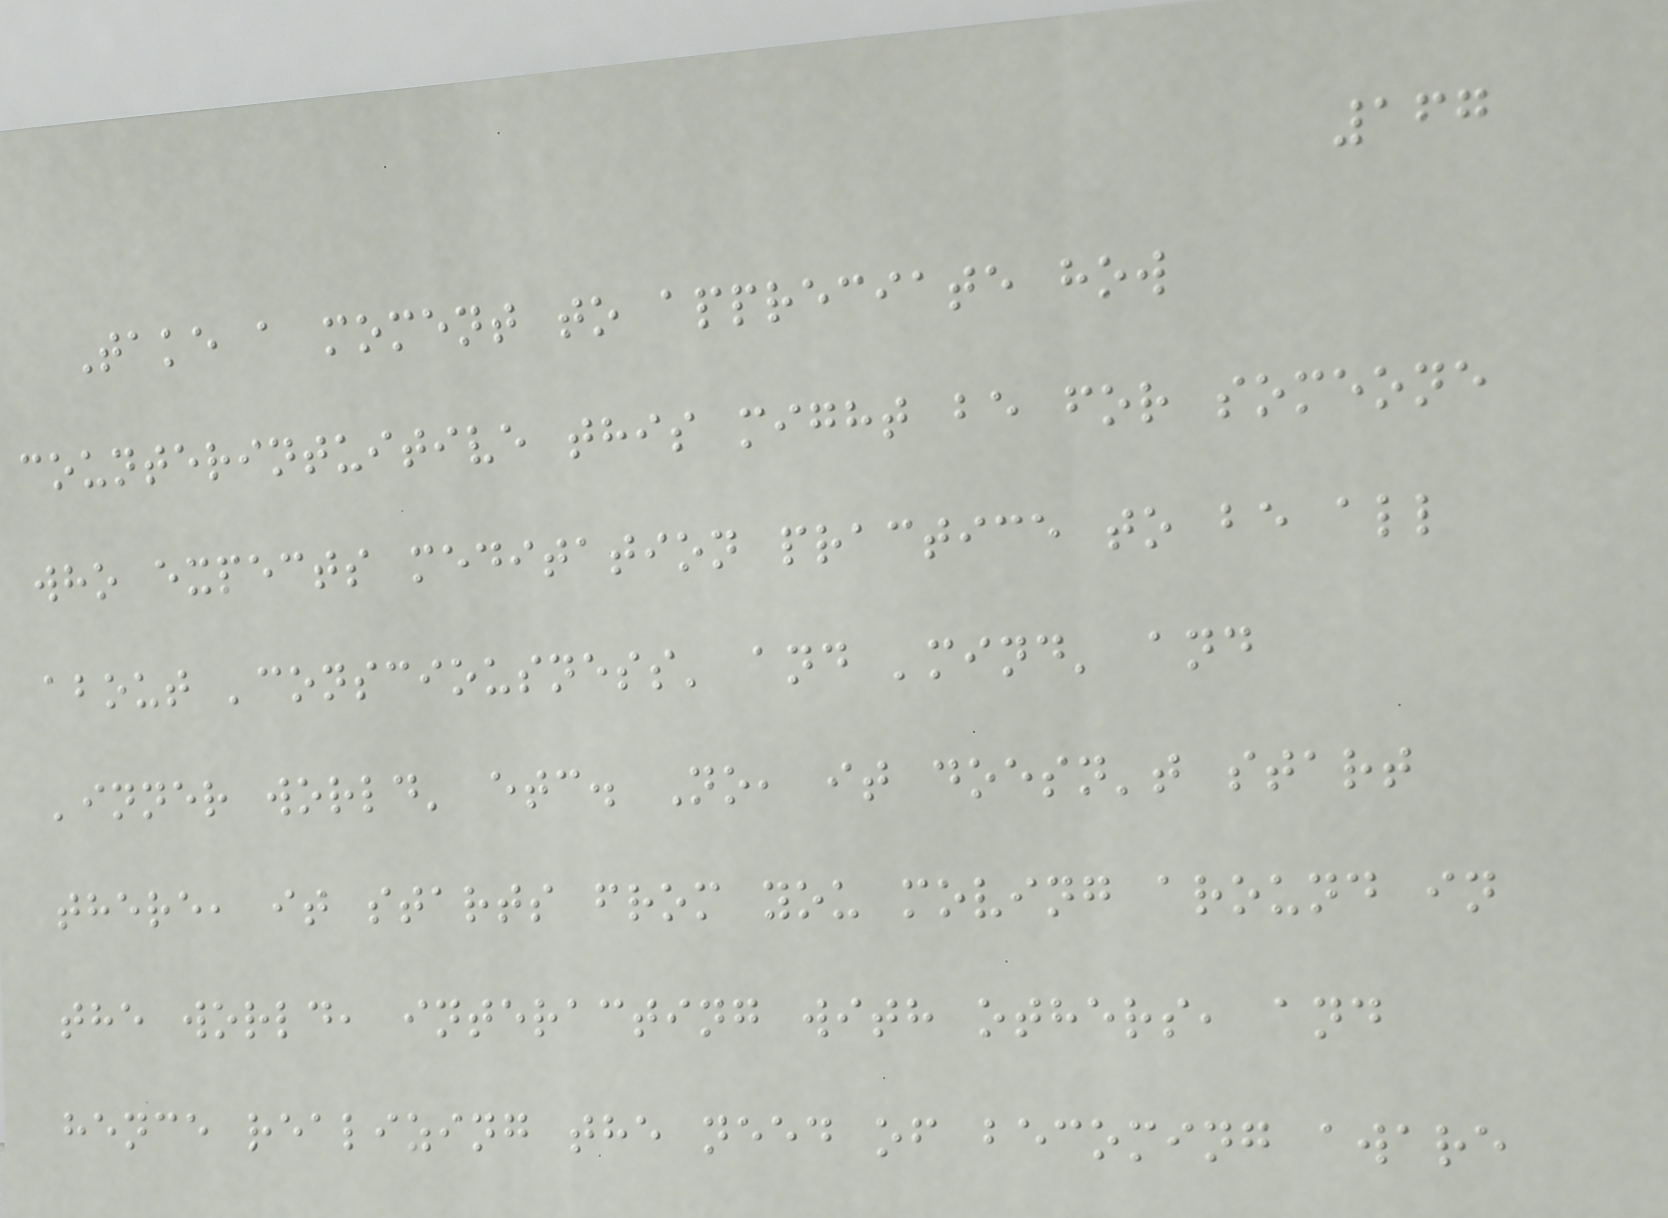167
Take a moment to appreciate how
counterintuitive this might be for someone
who expects meditation practice to be all
about 'consciousness' and 'mind' and
'inner world' etc. No, it doesn't start
there, it starts from you moving around in
the world, interacting with others, and
hence realizing the need of becoming aware
